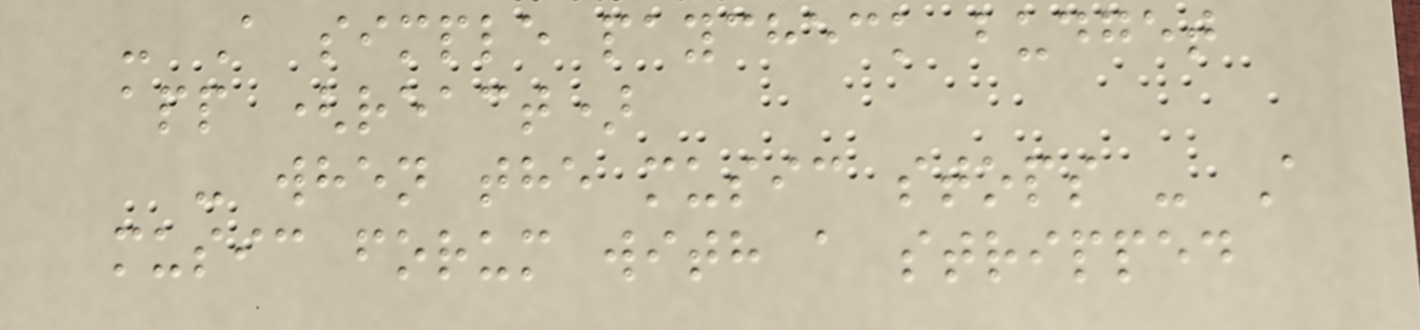- A simple paycheck budget
app (react)
- when the music stops - A
music forum with a stripped
